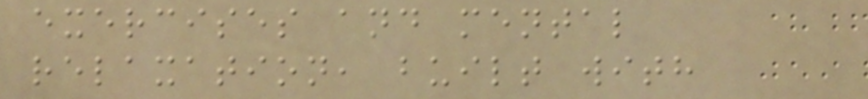exercises and mental
relaxation, built with
